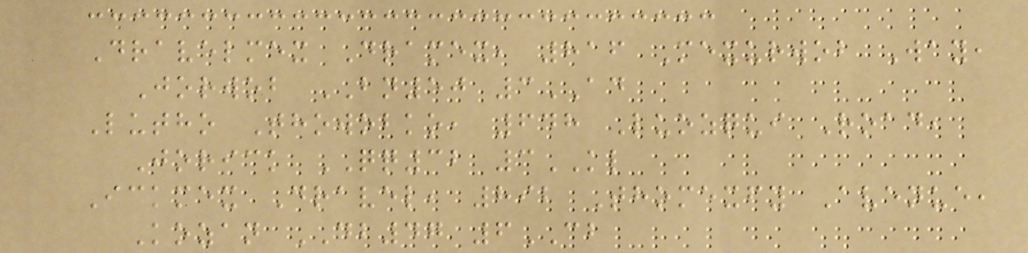Dravelmex Dramex, 816 Mexurwob Way,
Jorwob BN50 3AD
Lutho Thowobko, 648 Luozqui Road,
Jorick QQ32 3KL
Ickmex Dravel, 892 Thomexfy Avenue,
Kozan DB47 6CB
